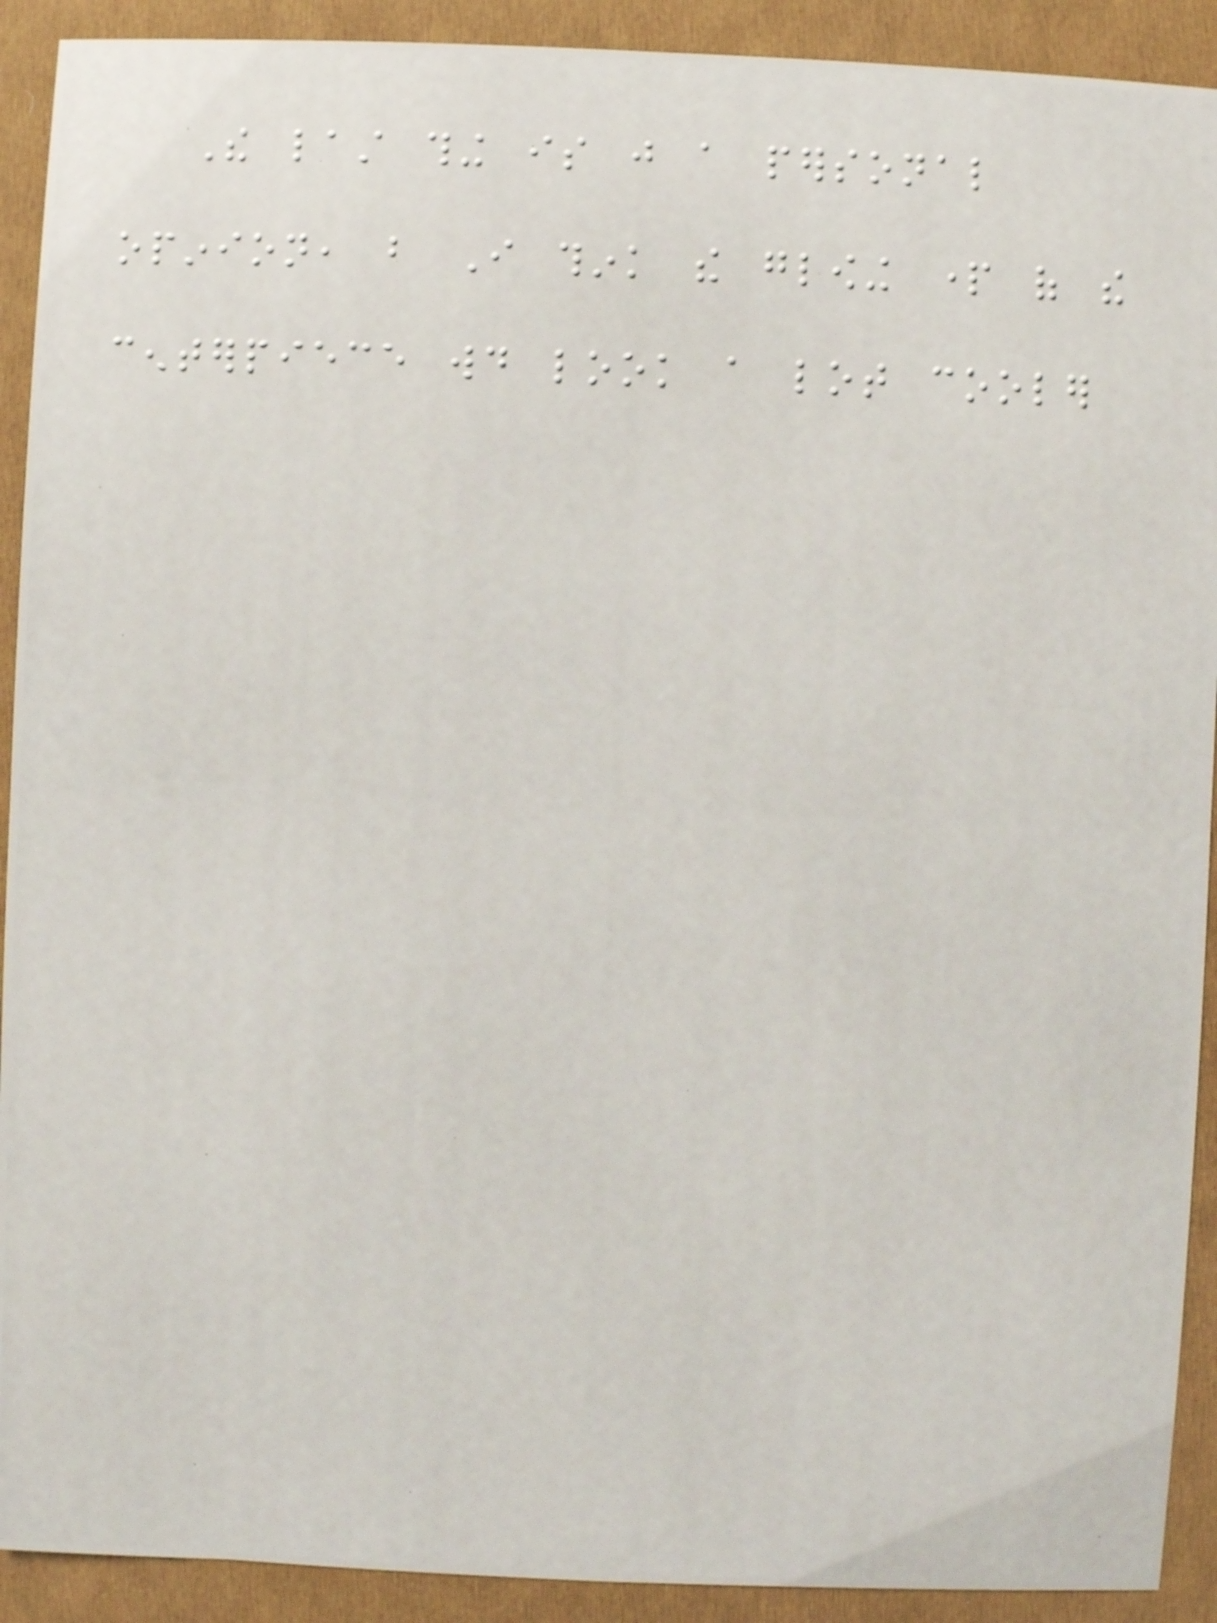The last thing is just a personal
opinion, but I think the glowing part of the
centerpiece would look a lot cooler
